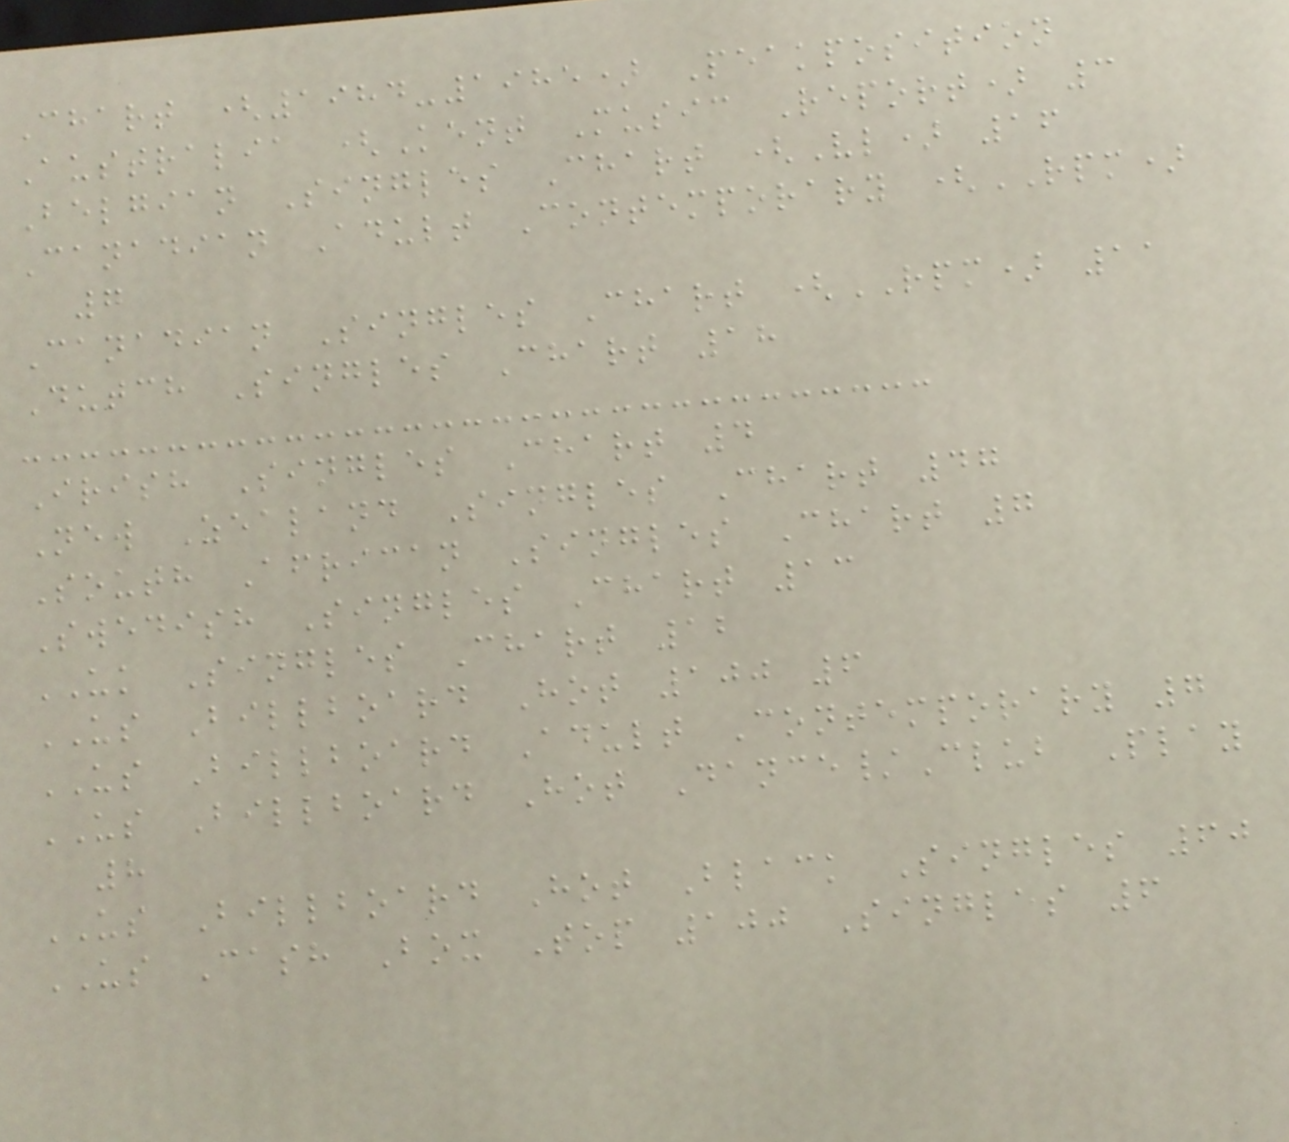Chart (1984-1985) Peakposition
Australia (Kent Music Report) 3
Belgian Singles Chart (Vl) 16
Canadian Adult Contemporary (RPM)
7
Canadian Singles Chart (RPM) 11
Dutch Singles Chart 18
Irish Singles Chart 4
New Zealand Singles Chart 47
South African Singles Chart 7
Swedish Singles Chart 13
UK Singles Chart 12
US Billboard Hot 100 6
US Billboard Adult Contemporary 7
US Billboard Hot Dance/Club Play
8
US Billboard Hot Black Singles 60
US Cash Box Top 100 Singles 6
